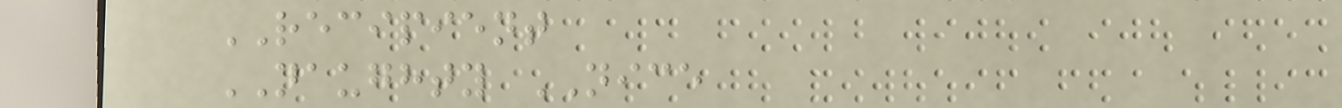RECIPIENT
NAUGHTY NICE
